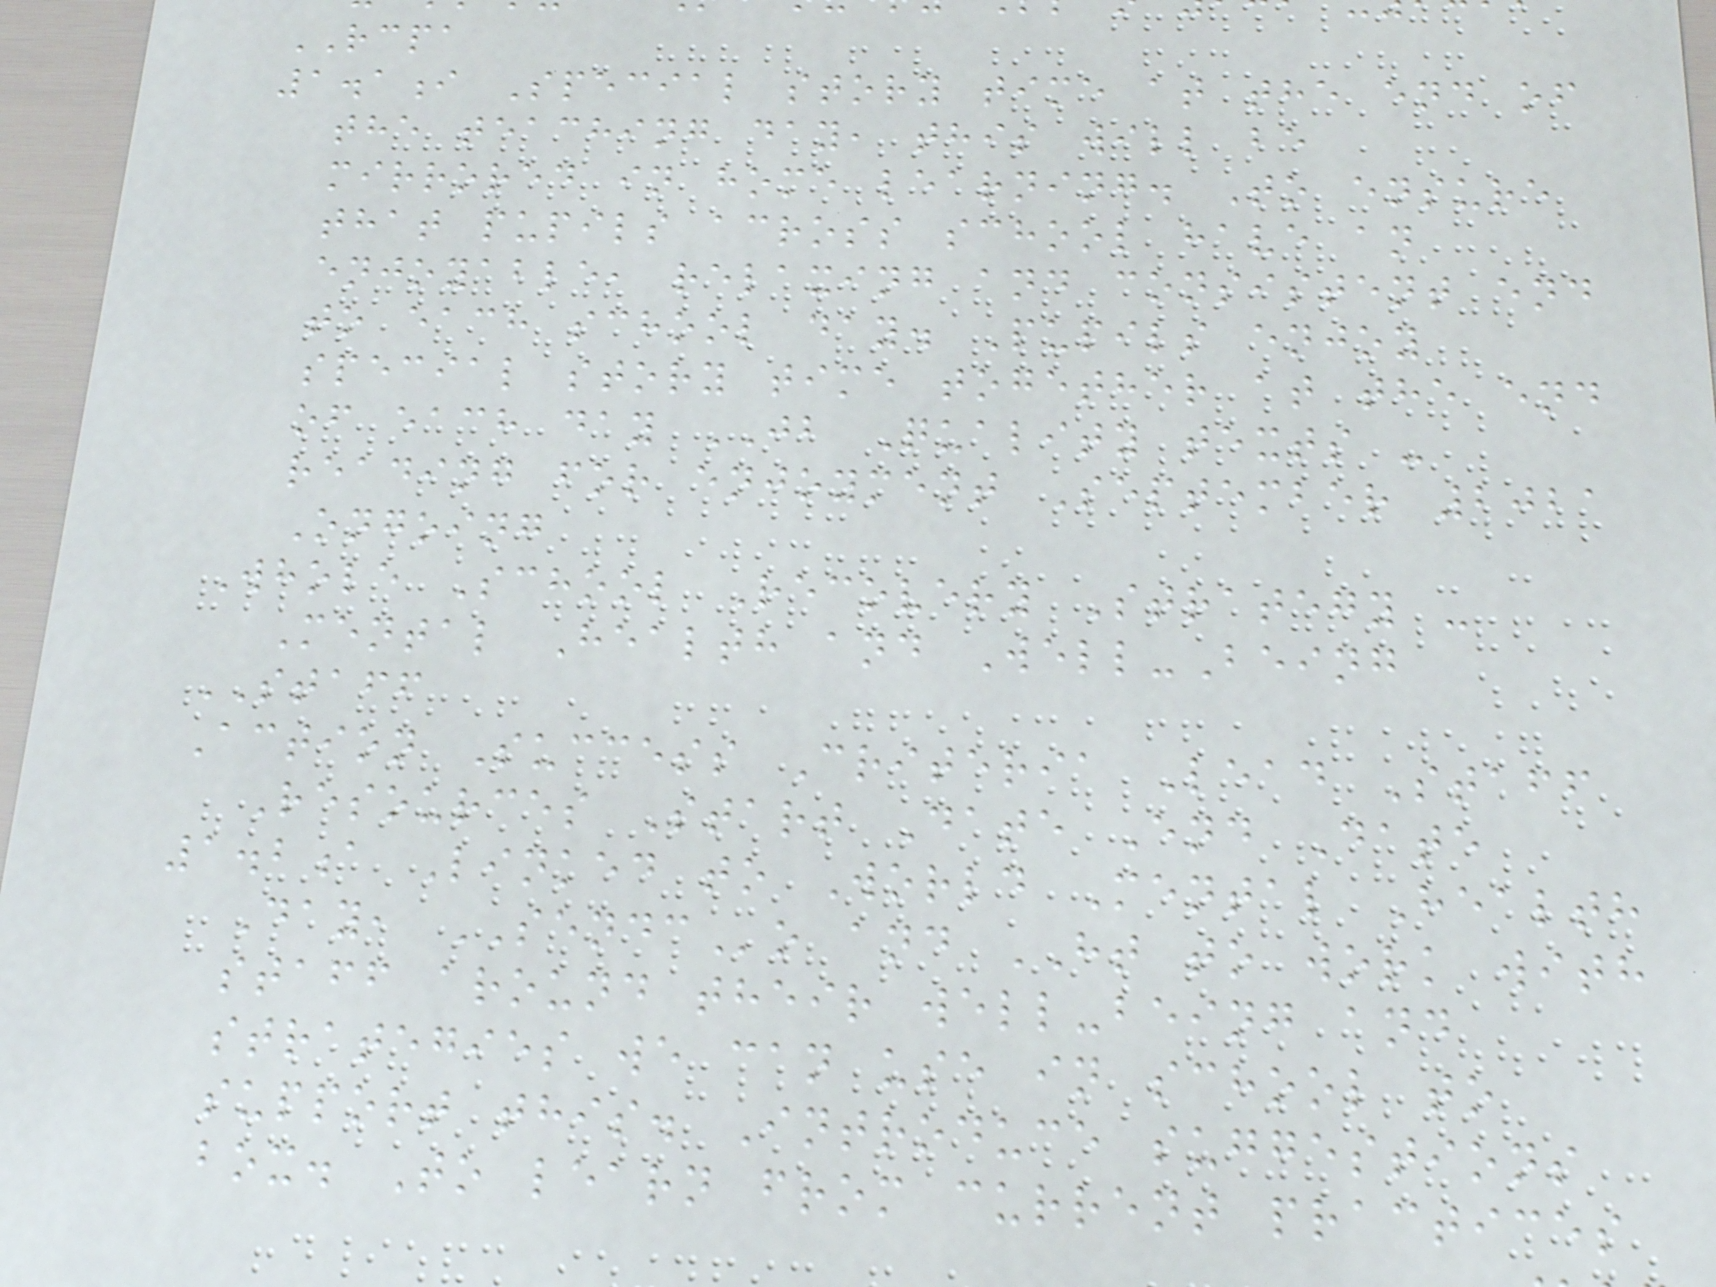RCPA
1.1i Special story time at the end of
the teaching day, this will be
mirrored in home learning. To ensure
that pupils across school have an
enjoyable, relaxing and consistent end
to each school day. Pupils enjoy
special story time together at the end
of each day JB Quality texts -
reading for enjoyment September 2021
Ongoing
Whole School Recovery Strategy -
Mental Health and Well-Being
STAFF
Action Success Criteria Lead Staff
Resources Start Date End Date
1.2a Linked to World Mental Health
Day, SENDCo and HT to work with
staff around their well-being and
strategies we can use in school to
support this. Introduce suggestions
box. To learn from current practices
